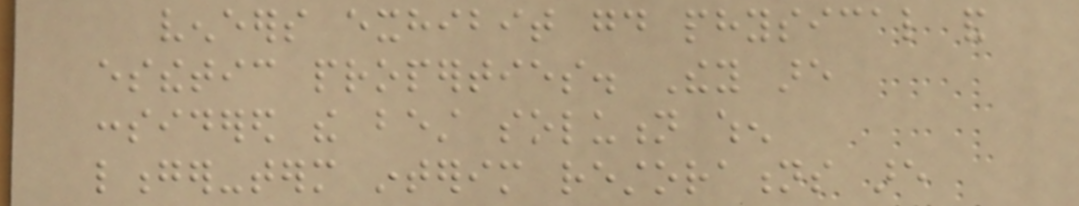veneers exhibit good physical and
esthetic properties. They are
considered the best solution when
longer-term interim restorations are
